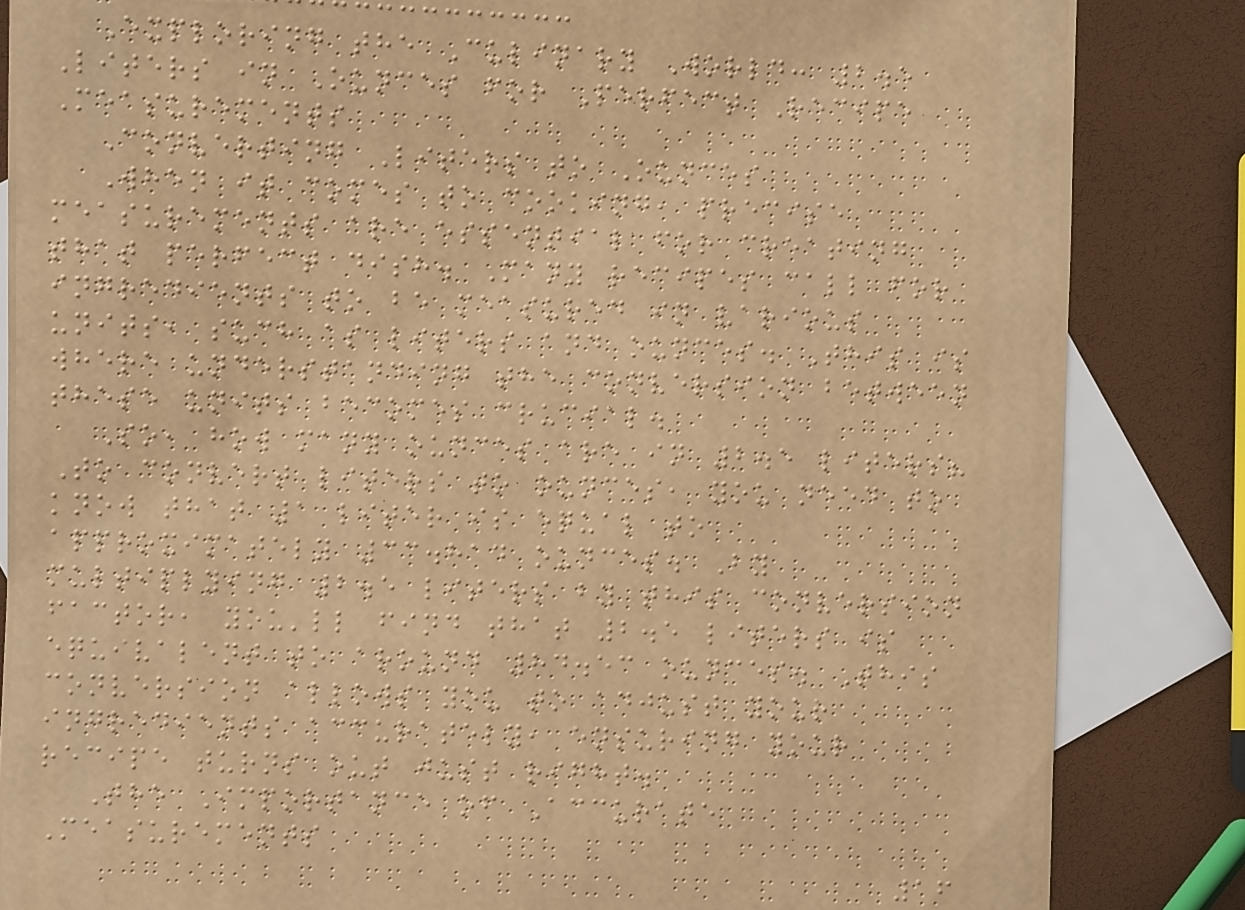Exploring the Culinary World: 2.5
Liters in Ounces for Perfect Recipe
Measurements
Converting Liters to Ounces
When it comes to cooking, precise
measurements are essential for creating
that perfect dish. Many recipes call for
ingredients to be measured in various
units, such as liters and ounces. This is
where understanding the conversion between
these units becomes crucial.
So, how many ounces are in 2.5 liters?
To convert liters to ounces, you need to
know that 1 liter is equal to
approximately 33.814 ounces. By
multiplying 2.5 liters by this conversion
factor, you'll find that 2.5 liters is
equivalent to around 84.53 ounces. This
conversion allows you to adjust your
ingredients accurately, ensuring your
recipe turns out just right.
The Importance of Accurate
Measurements
16
